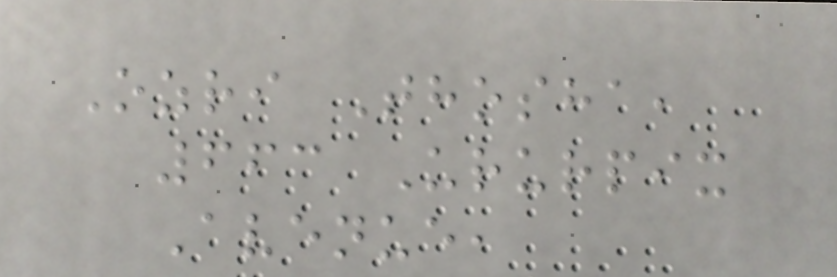Ozri Thosha,
663 Ururpix
Avenue,
